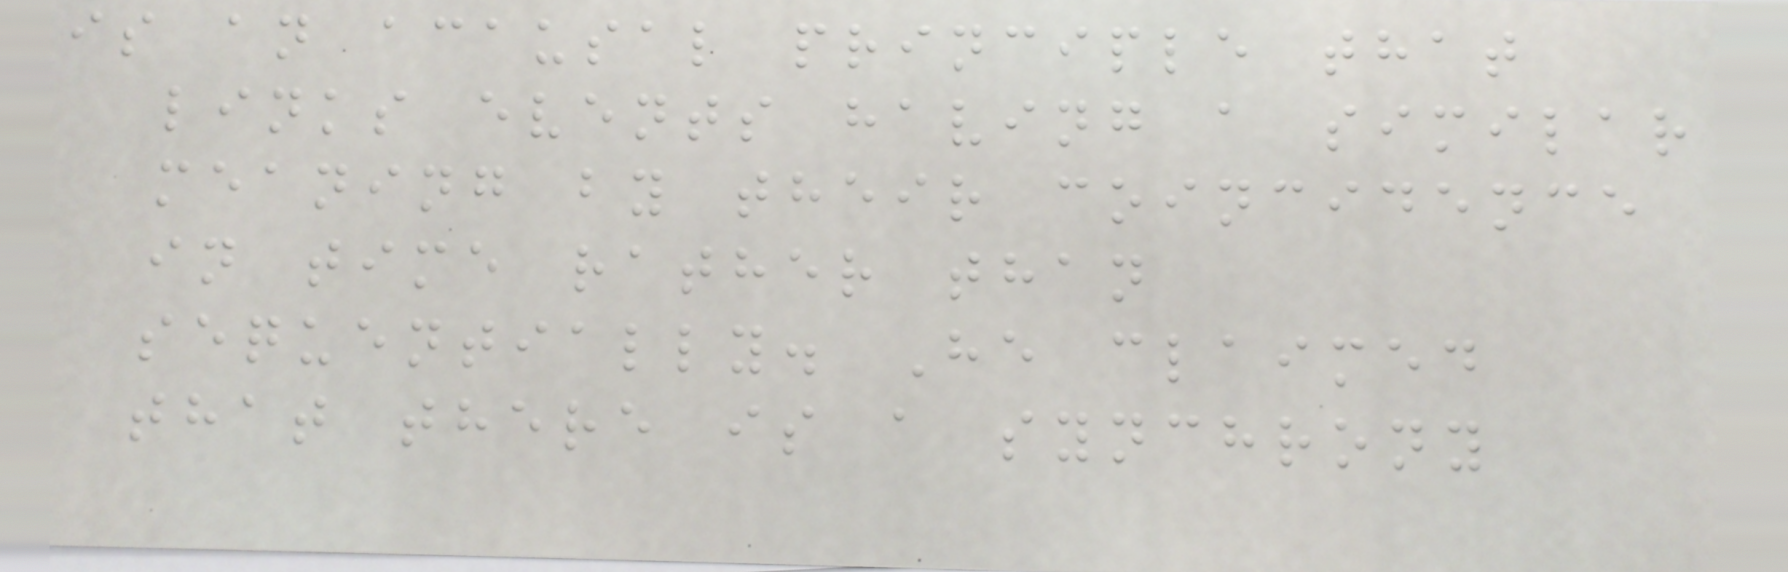is an acausal principle that
links events having a similar
meaning by their coincidence
in time rather than
sequentially. He claimed
that there is a synchrony
